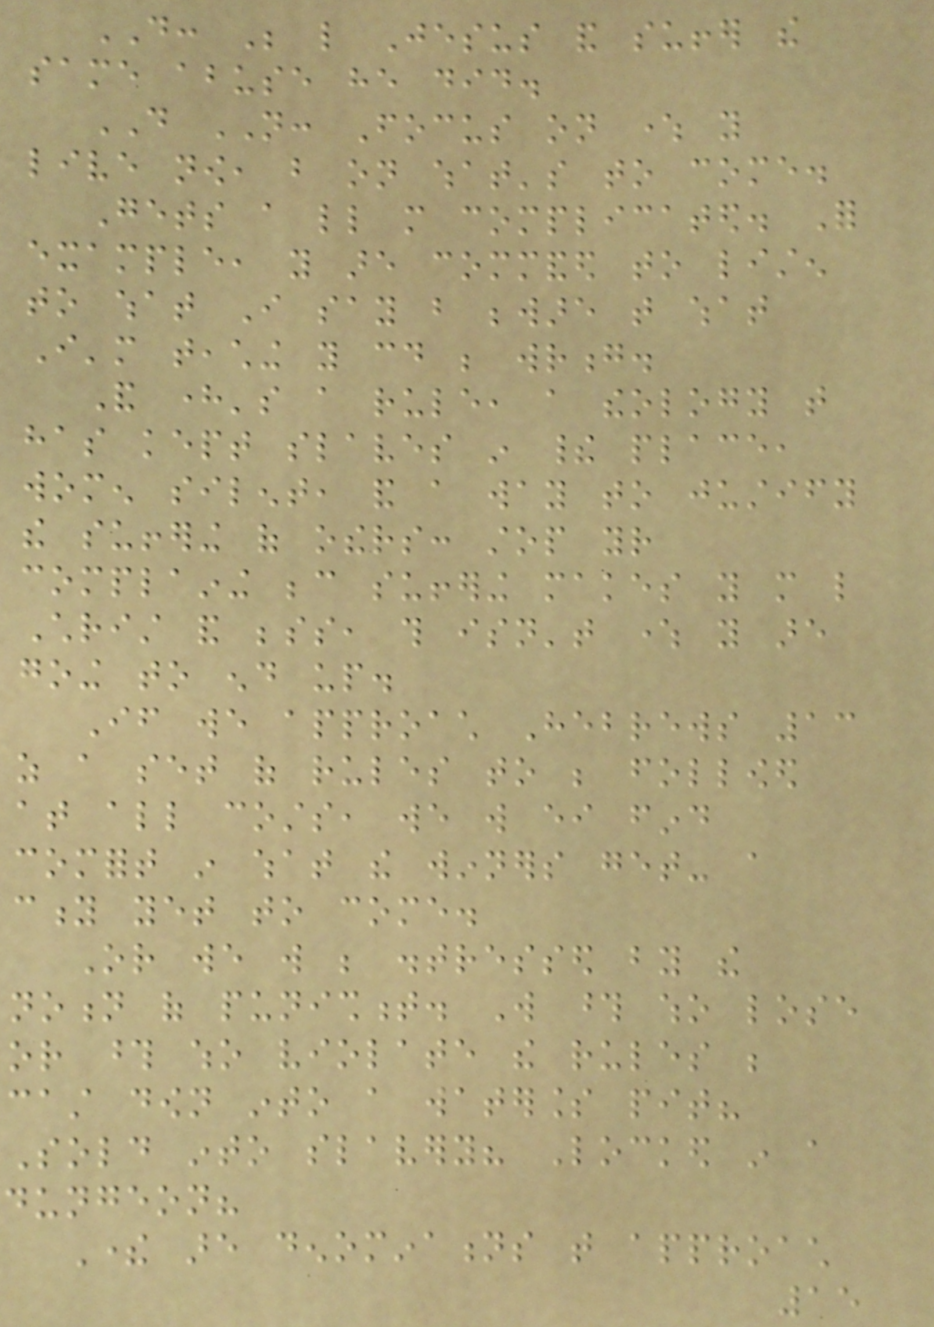DO: Be like Jesus and suffer the
same abuse he did.
DO NOT: Focus on where you
live now, but on what's to come.
Gets a little more complicated. For
example, you are commanded to listen
to what I say but beware that what
I'm teaching you could be wrong.
And here's a rule, a theology that
has kept slaves in their place,
women silent, and a way to justify
the suffering of others: stop your
complaining because suffering makes you more like
Christ and besides, this isn't where you are
going to end up.
If we approach Hebrews 13
as a set of rules to be followed
at all costs, we will either find
comfort in what the winners get- a
city yet to come.
Or we will be distressed by the
notion of punishment. Will those who lose
or those who violate the rules be
cast down into a waterless pit?
Sold into slavery? Locked in a
dungeon?
There are denominations that approach
15
